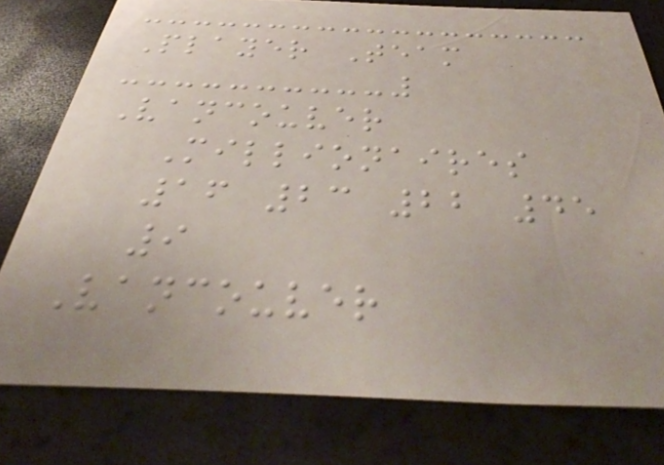Player Team
Vancouver
Millionaires
16 23 22 45
9
Vancouver
